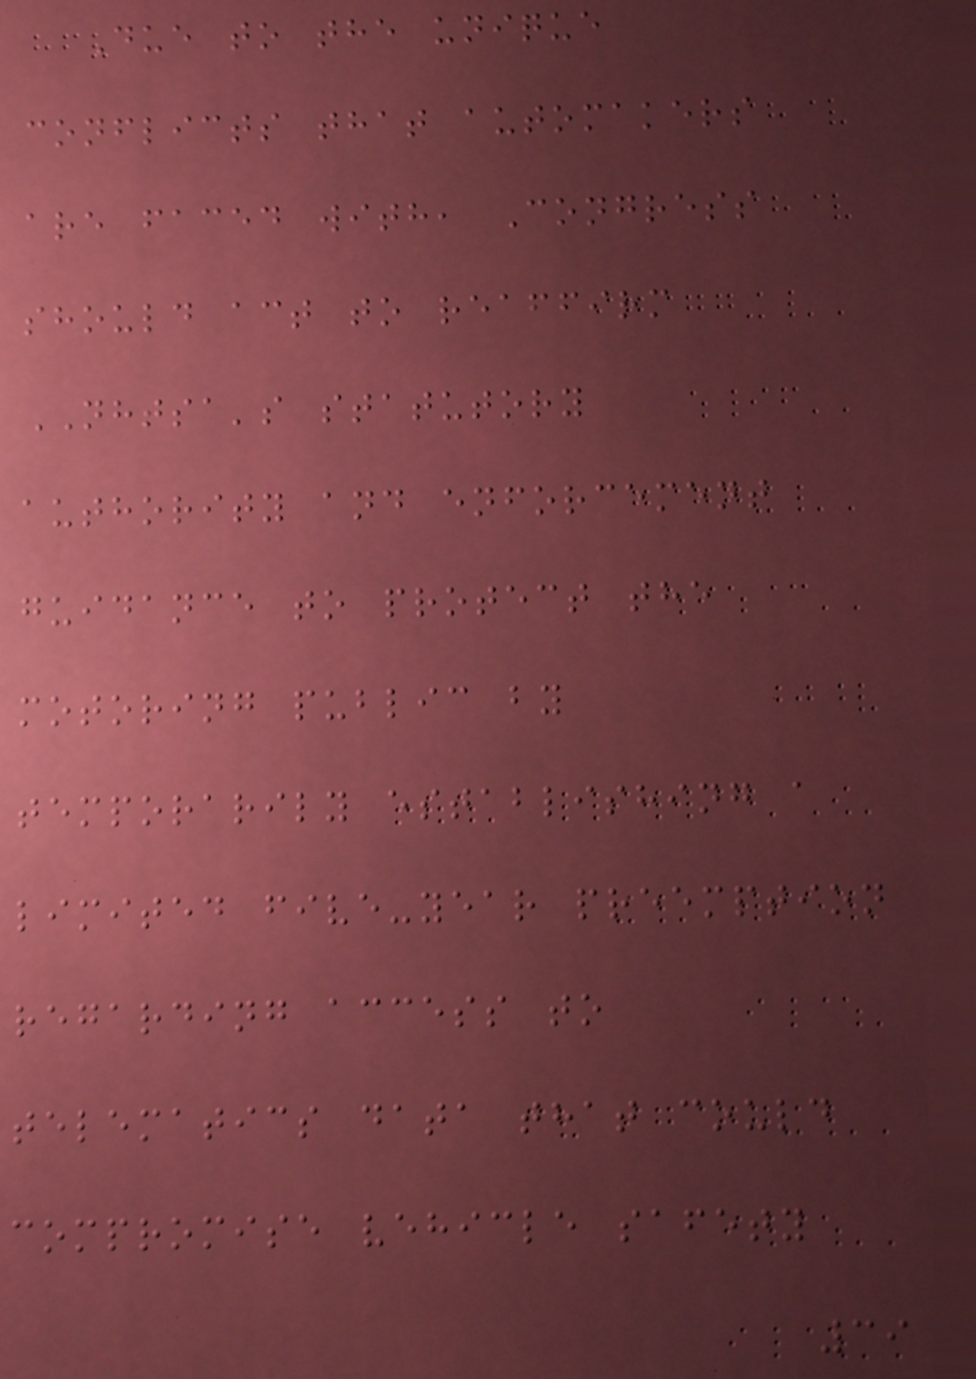Due to the unique
conflicts that automakers
are faced with, Congress
should act to reaffirm
NHTSA's statutory
authority and enforcement
guidance to protect the
motoring public by
temporarily establishing a
limited five-year preemption
regarding access to
telematics data that could
compromise vehicle safety
39
